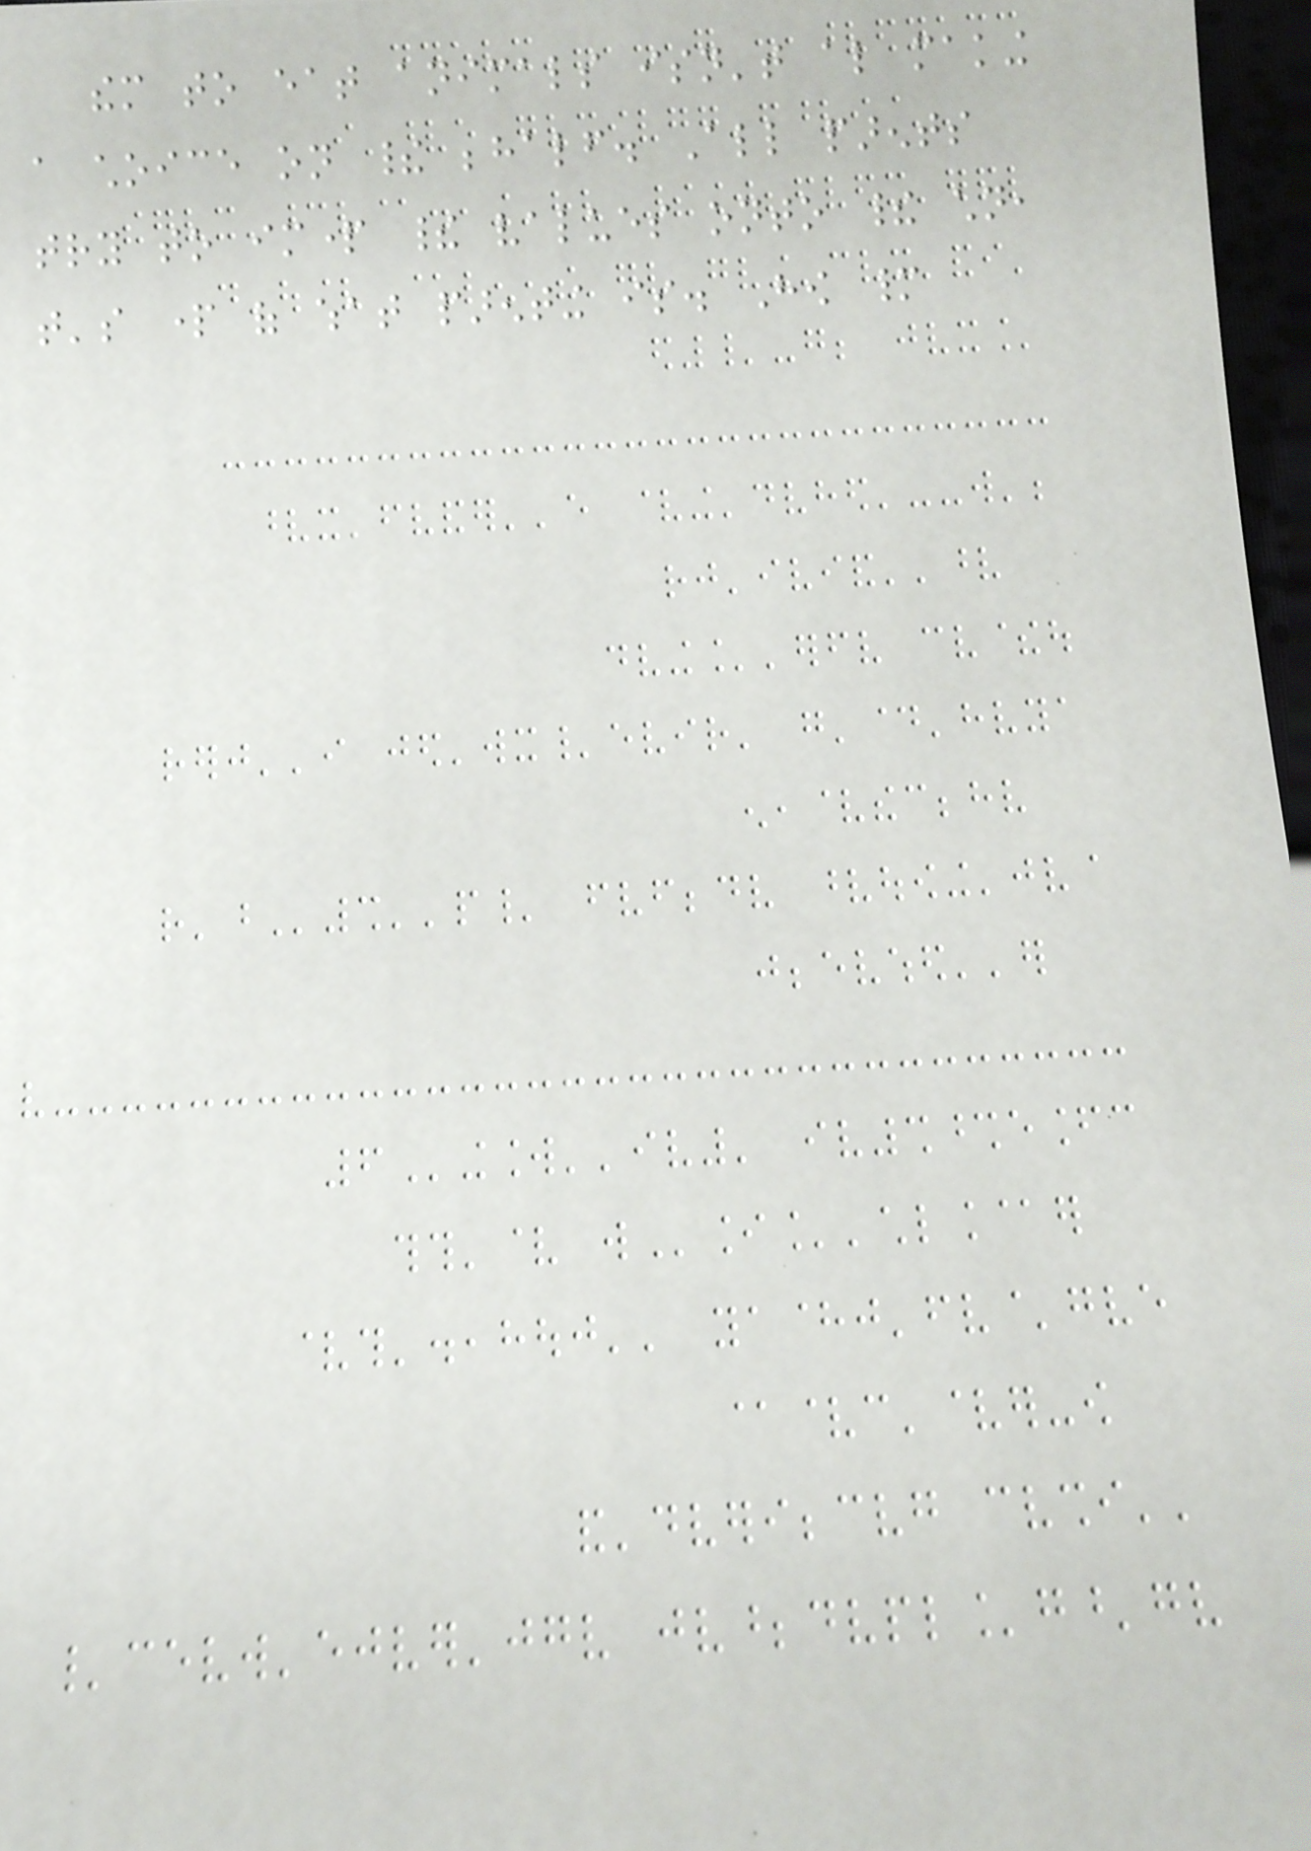them to eat animals isn't also making
a choice on their behalf. All parents
try to impart their values onto their children,
that's part of what parenting is. How many
